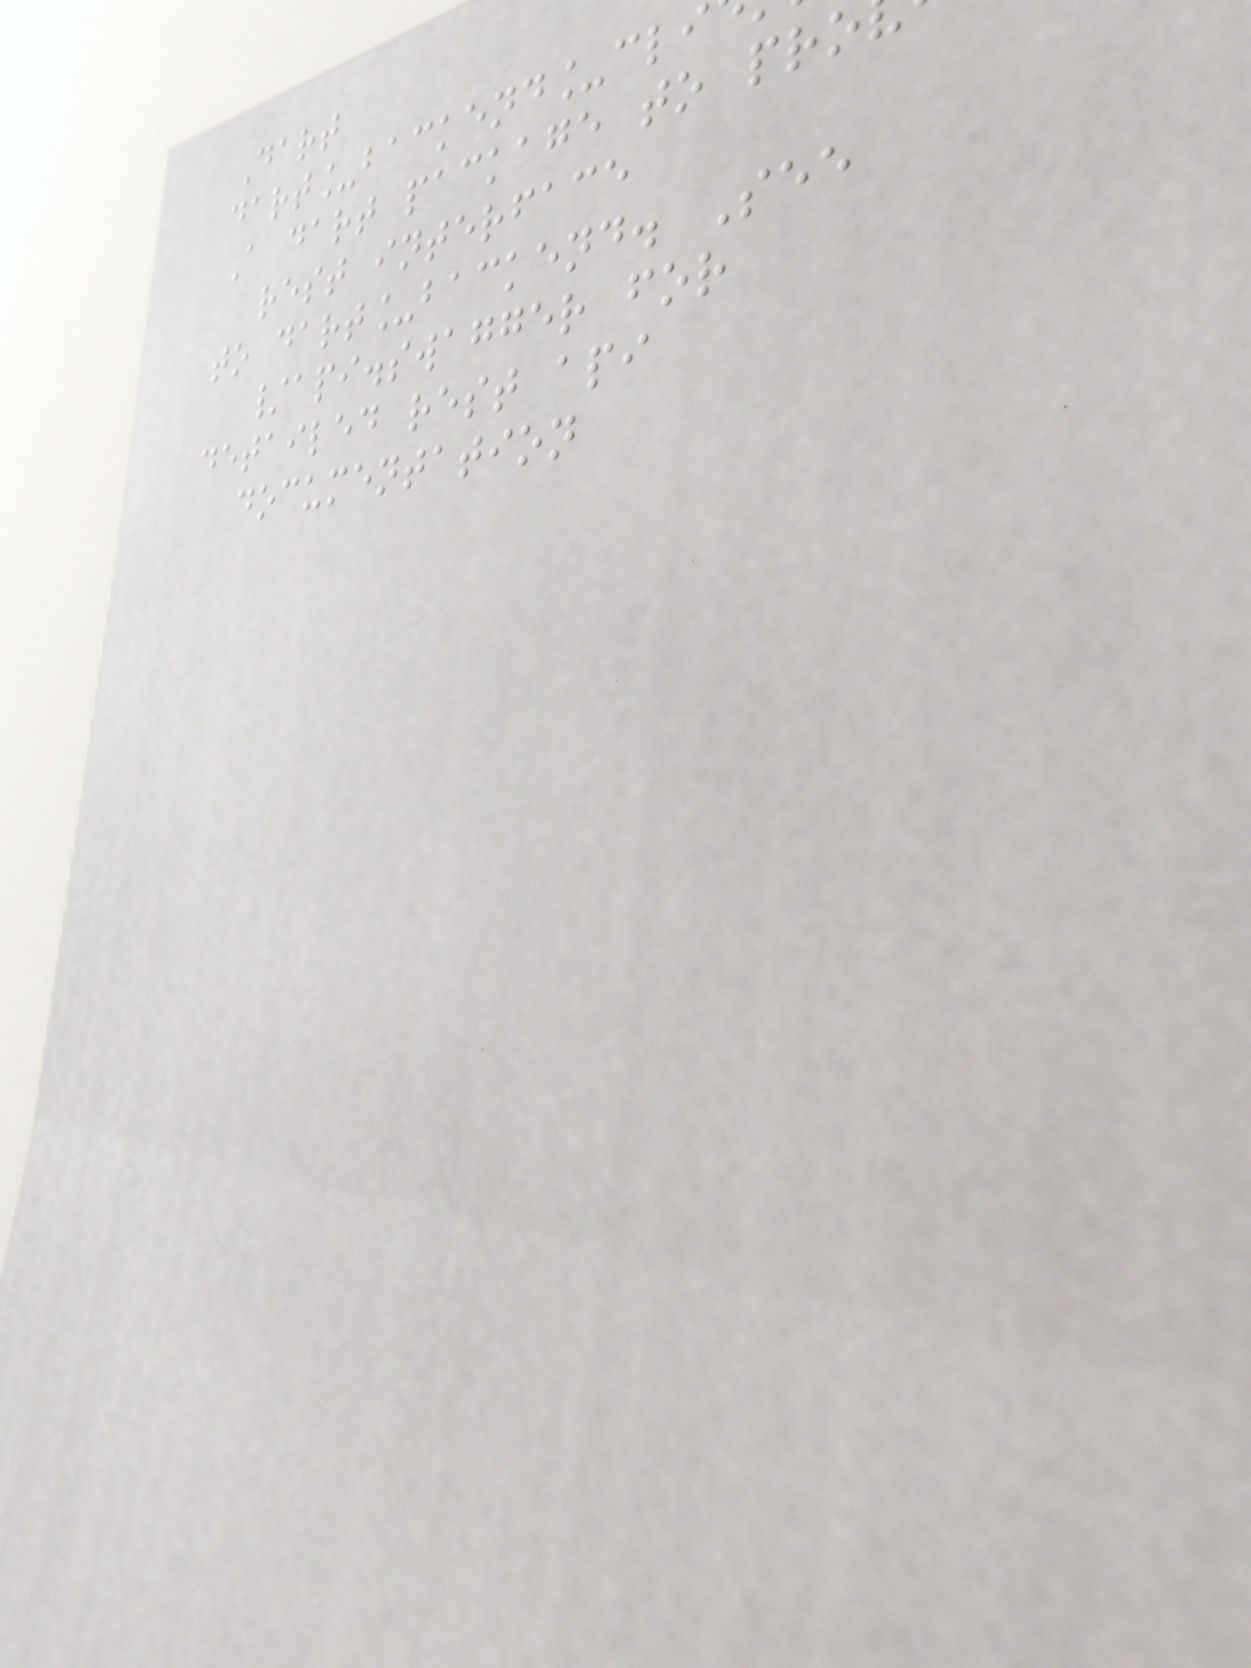Dart
dart_backend_cli
A dart package to pro
rest interface
to dart_backend. See
/api.swagger for
detailed rest api
documentation
